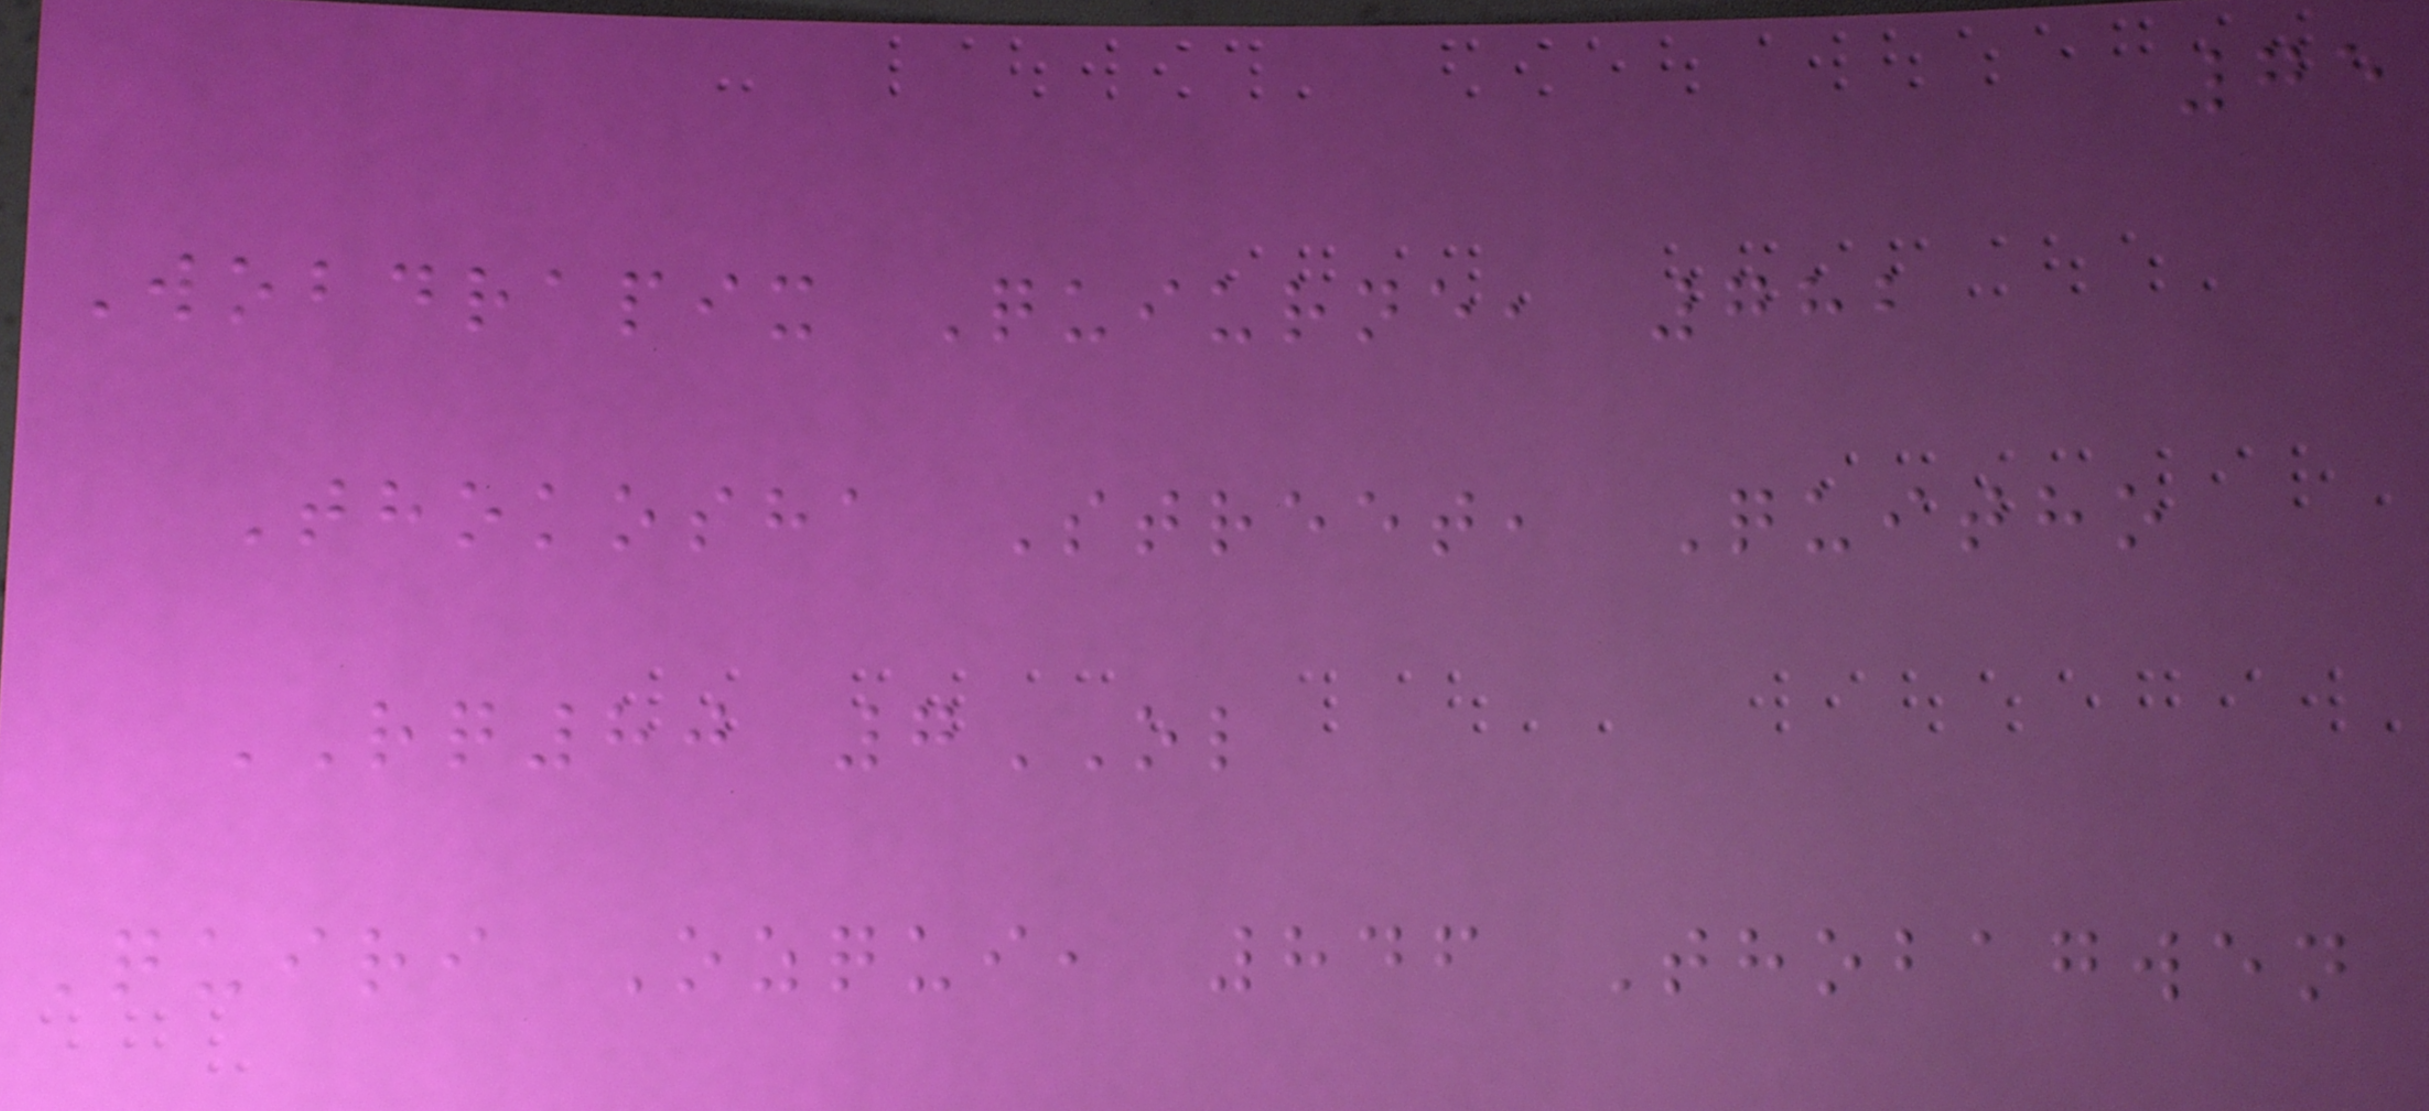75
Wobdrapix Quiurne, 782
Thokosha Street, Quitho
RQ80 7OL
Quiri Ozqui, 846 Thobagwen
